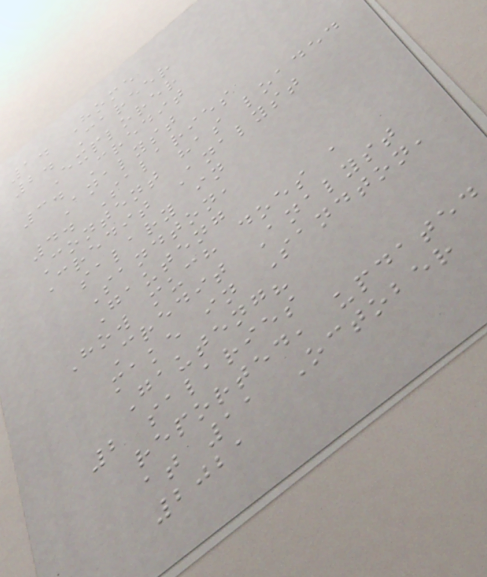1. Home
2. Career
Explorer
3. Credit
Analyst
4. Salaries
Content has loaded
Credit Analyst
salary in
Sandton,
Gauteng
How much does a
Credit Analyst
make in Sandton,
Gauteng?
2 salaries
reported, updated
at 11 October
2021
